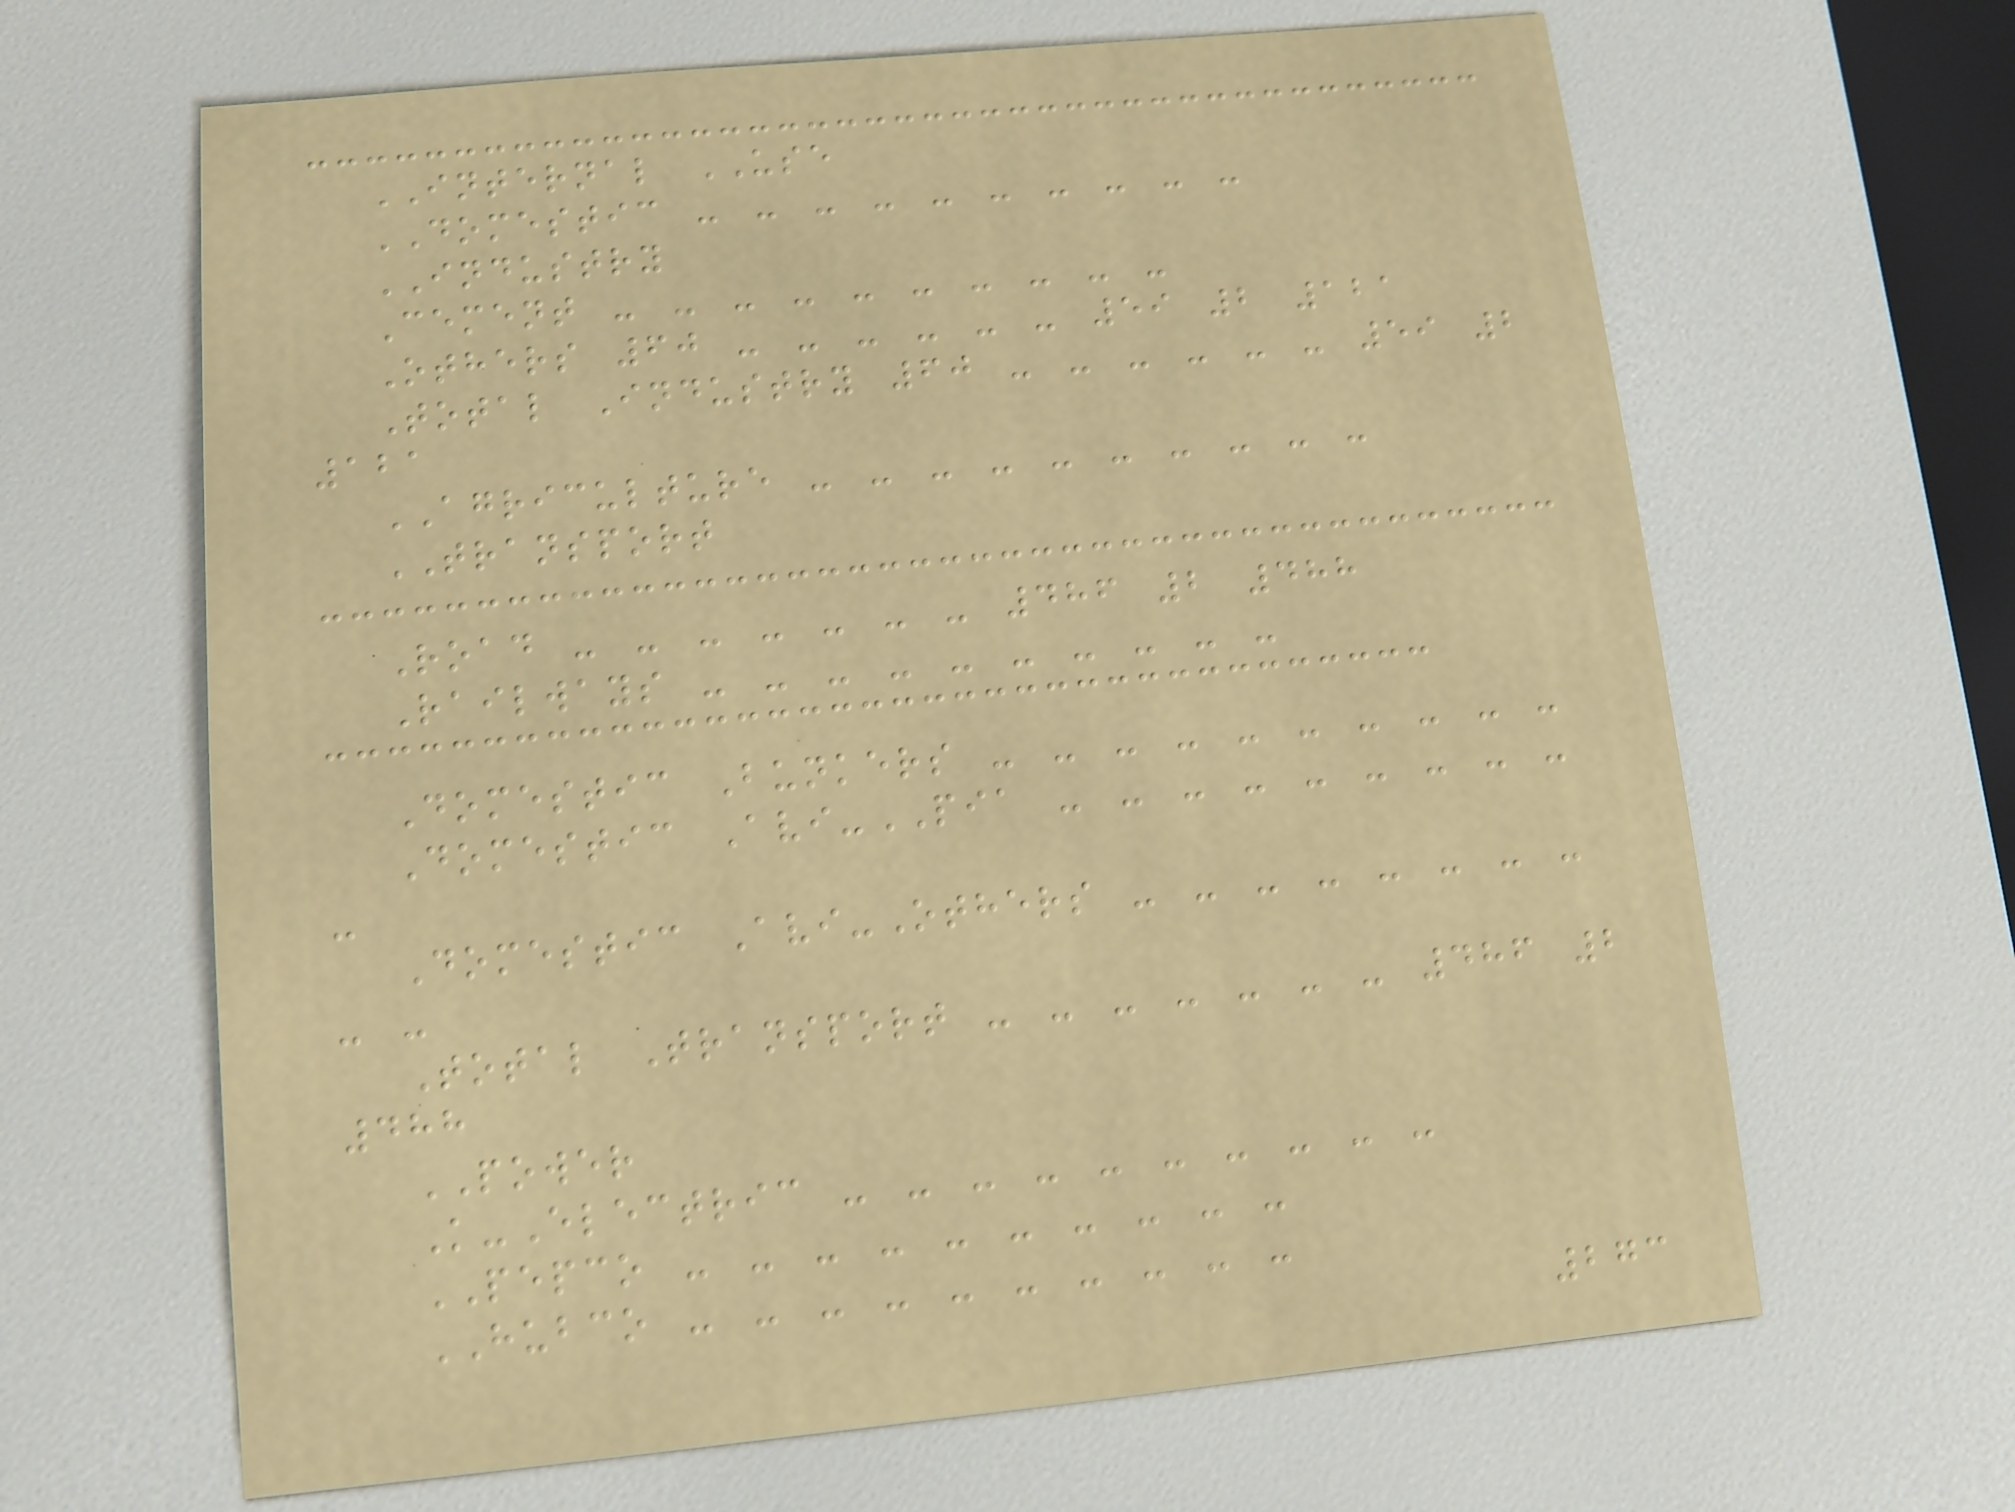INTERNAL USE
DOMESTIC - - - - - - - - - -
INDUSTRY
Cement - - - - - - - - - -
Others 60 - - - - - - 59 2 121
Total Industry 60 - - - - - - 59 2
121
AGRICULTURE - - - - - - - - - -
TRANSPORT
Road - - - - - - - 486 2 488
Railways - - - - - - - - - -
Domestic Bunkers - - - - - - - - - -
Domestic Avi-PIA - - - - - - - - -
-
Domestic Avi-Others - - - - - - - -
- -
Total Transport - - - - - - - 486 2
488
POWER
K-Electric - - - - - - - - - -
PEPCO - - - - - - - - - -
HUBCO - - - - - - - - - -
273
